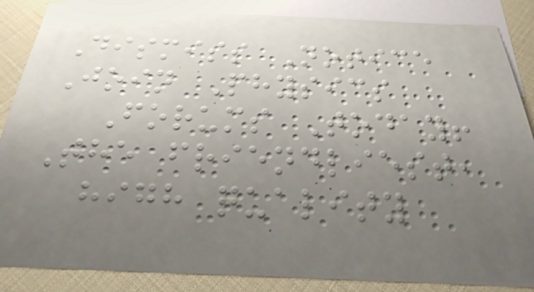Dismiss Notice
Join Physics
Forums Today!
The friendliest,
high quality
